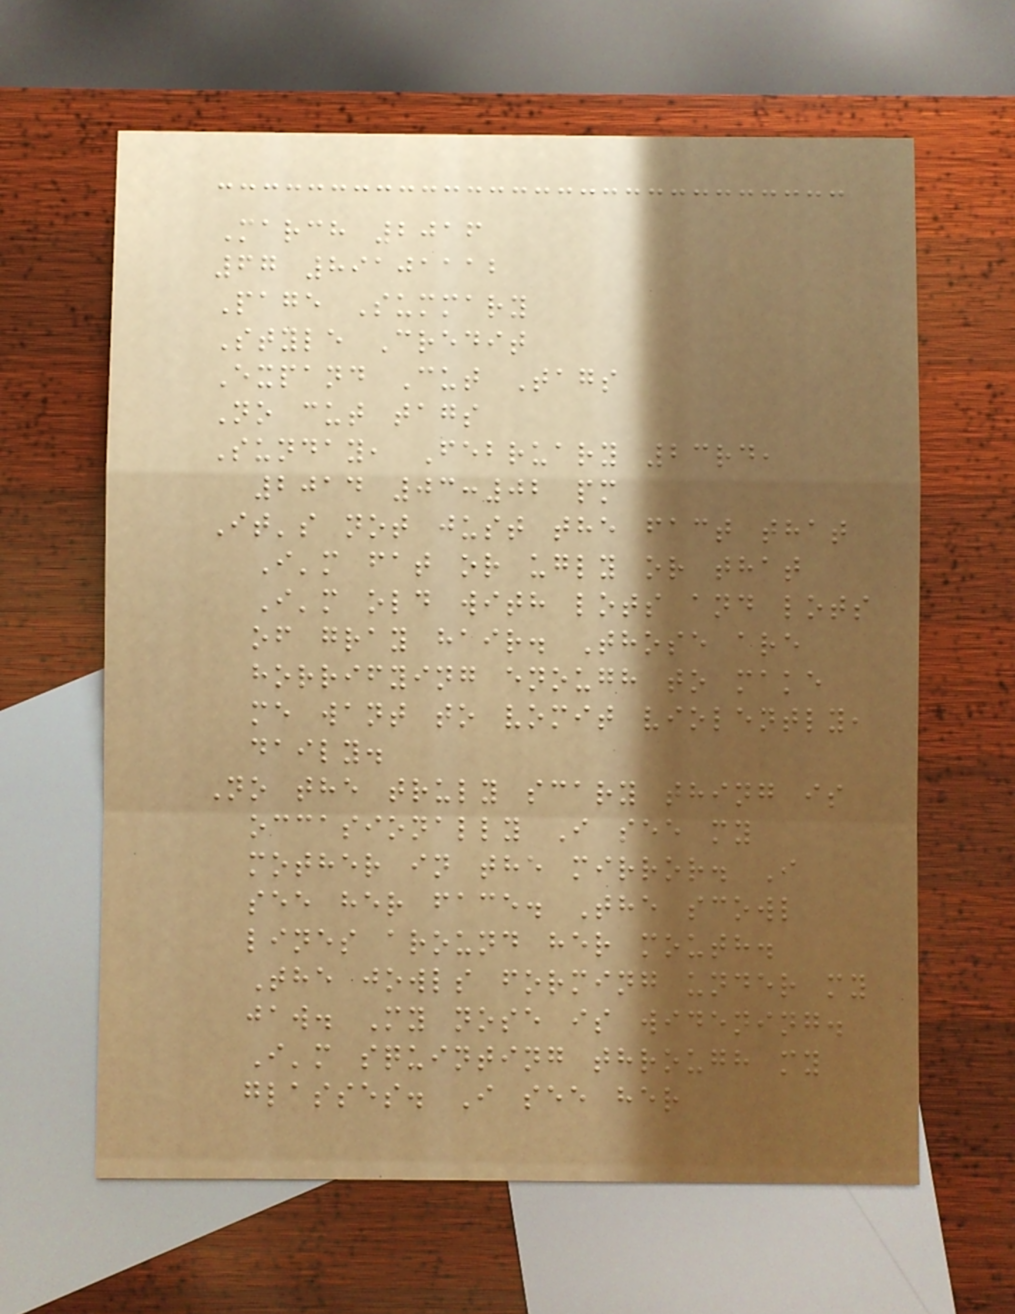March 2016
67 89101112
Page Summary
Style Credit
Expand Cut Tags
No cut tags
Sunday, February 23rd,
2014 03:02 pm
It's not just the fact that
I'm fat or ugly or that
I'm old with lots and lots
of gray hair. Those are
horrifying enough to make
me want to vomit violently,
daily.
No the truly scary thing is
occasionally I see my
mother in the mirror. I
see her face. The scowl
lines around her mouth.
The jowls forming under my
jaw. My nose is widening.
I'm squinting through my
glasses. I see her
